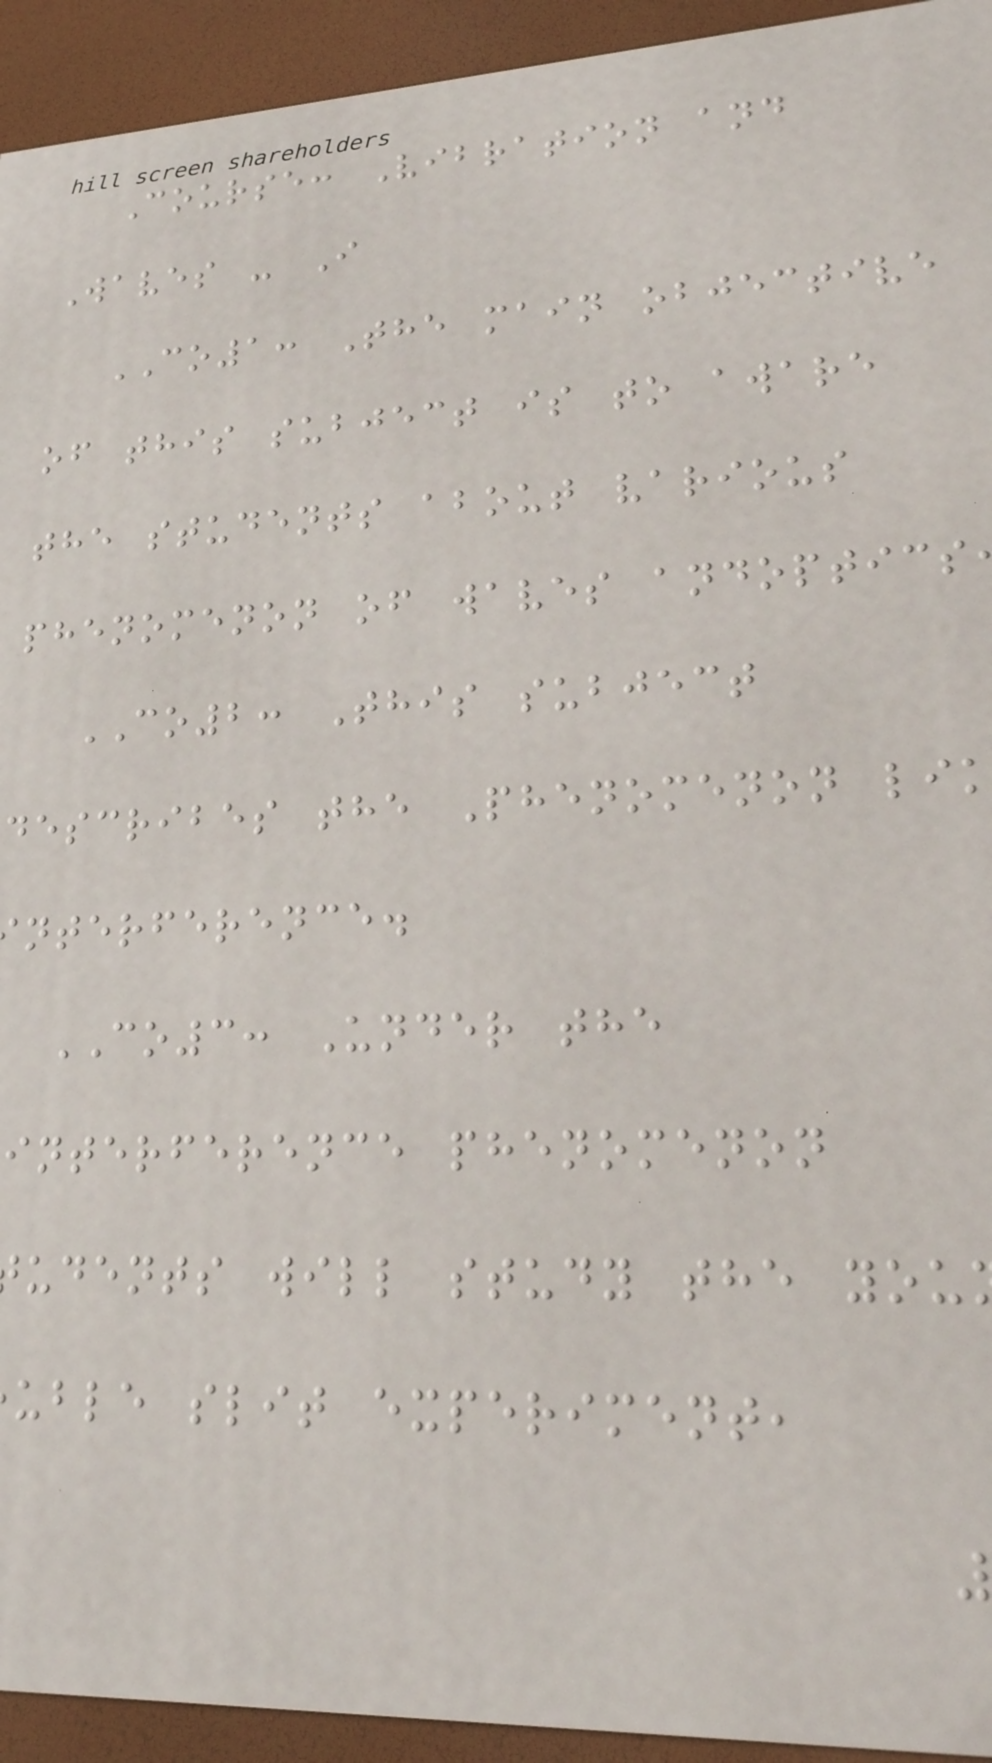Course: Vibration and
Waves - I
CO1: The main objective
of this subject is to aware
the students about various
phenomenon of waves andoptics
CO2: This subject
describes the Phenomenon li
nterference.
CO3: Under the
interference phenomenon
udents will study the you
uble slit experiment,
